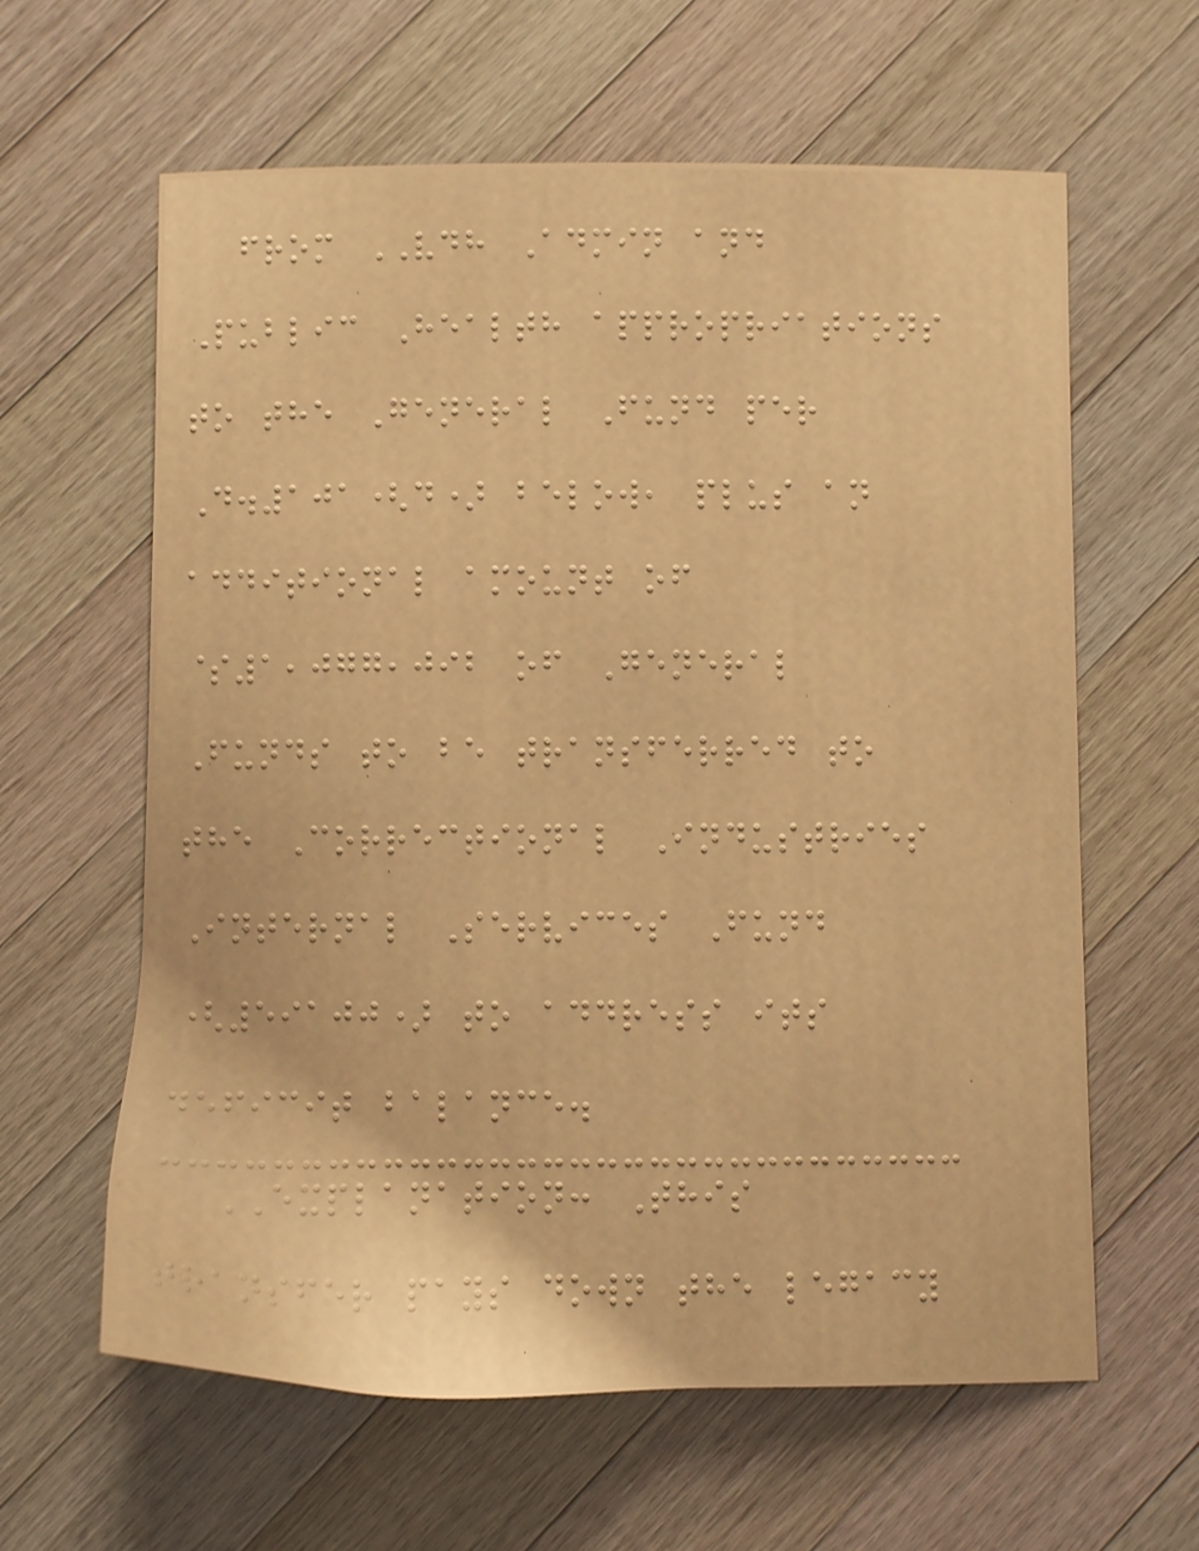from VDH Admin and
Public Health appropriations
to the General Fund per
D.101(d) below, plus an
additional amount of
$1,077,092 of General
Funds to be transferred to
the Correctional Industries
Internal Services Fund
(59100) to address its
deficit balance.
EXPLANATION: This
transfer pays down the legacy
